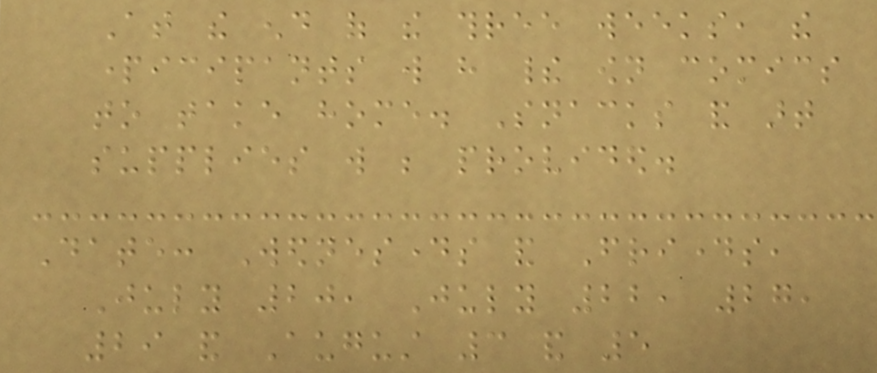At the end of the three weeks, the
participants will have their own comics
to take home. Snacks and art
supplies will be provided.
Date: Wednesdays and Fridays,
July 20, July 22, 27,
29 and August 3 and 5
